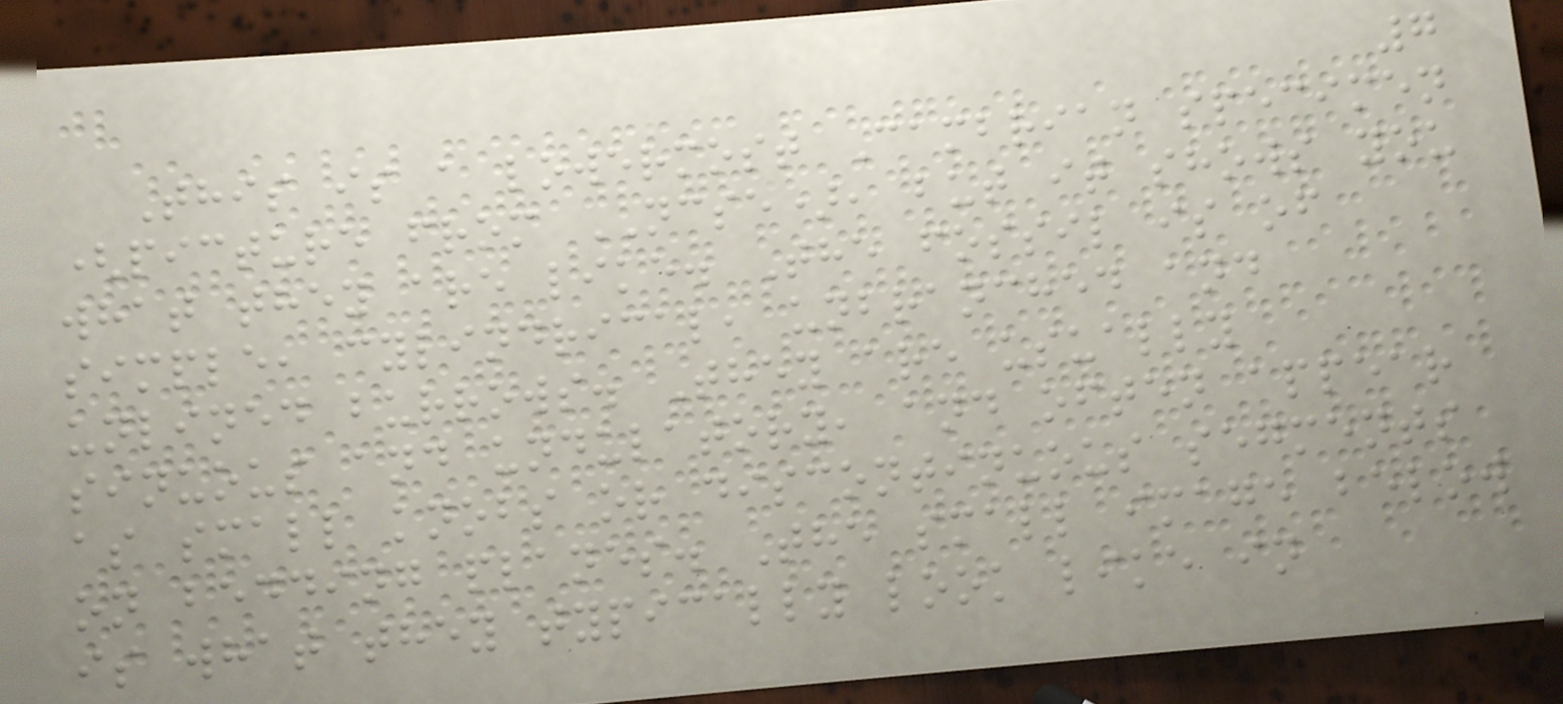7
This is a lowermost Cambrian specimen
(picture from NCSE), but it shows you
what they are like. The fossil is of
simple, cylindrical, unbranched and
unlined burrows. They are usually
sinuous and undulatory, and often appear
as small knobs or discontinuous segments
on bedding planes. The small image below
is what they typically look like in
